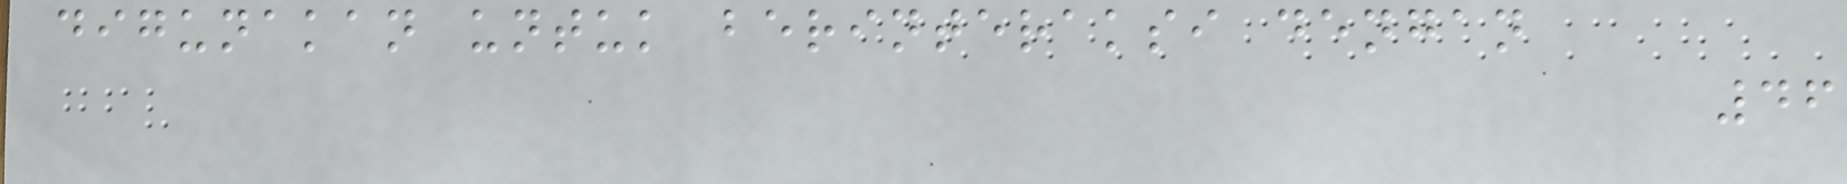digunakan untuk berinteraksi dengan
46
